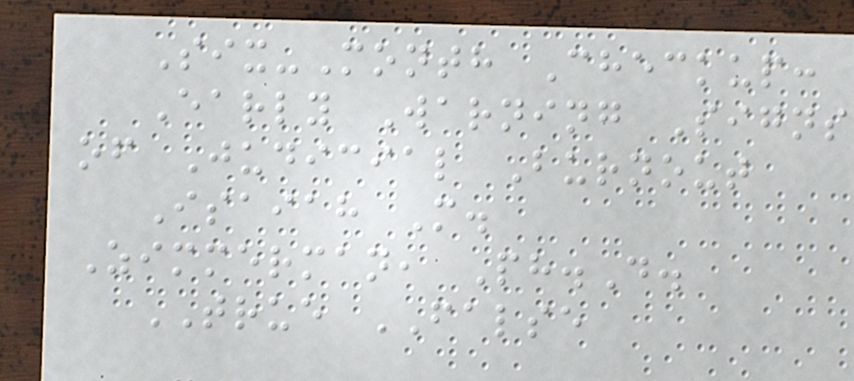Six-Month Checkup:
Early Warning Signs
of Judicial Burnout
Isaiah M.
Zimmerman, Ph.D.
TRUE FALSE
